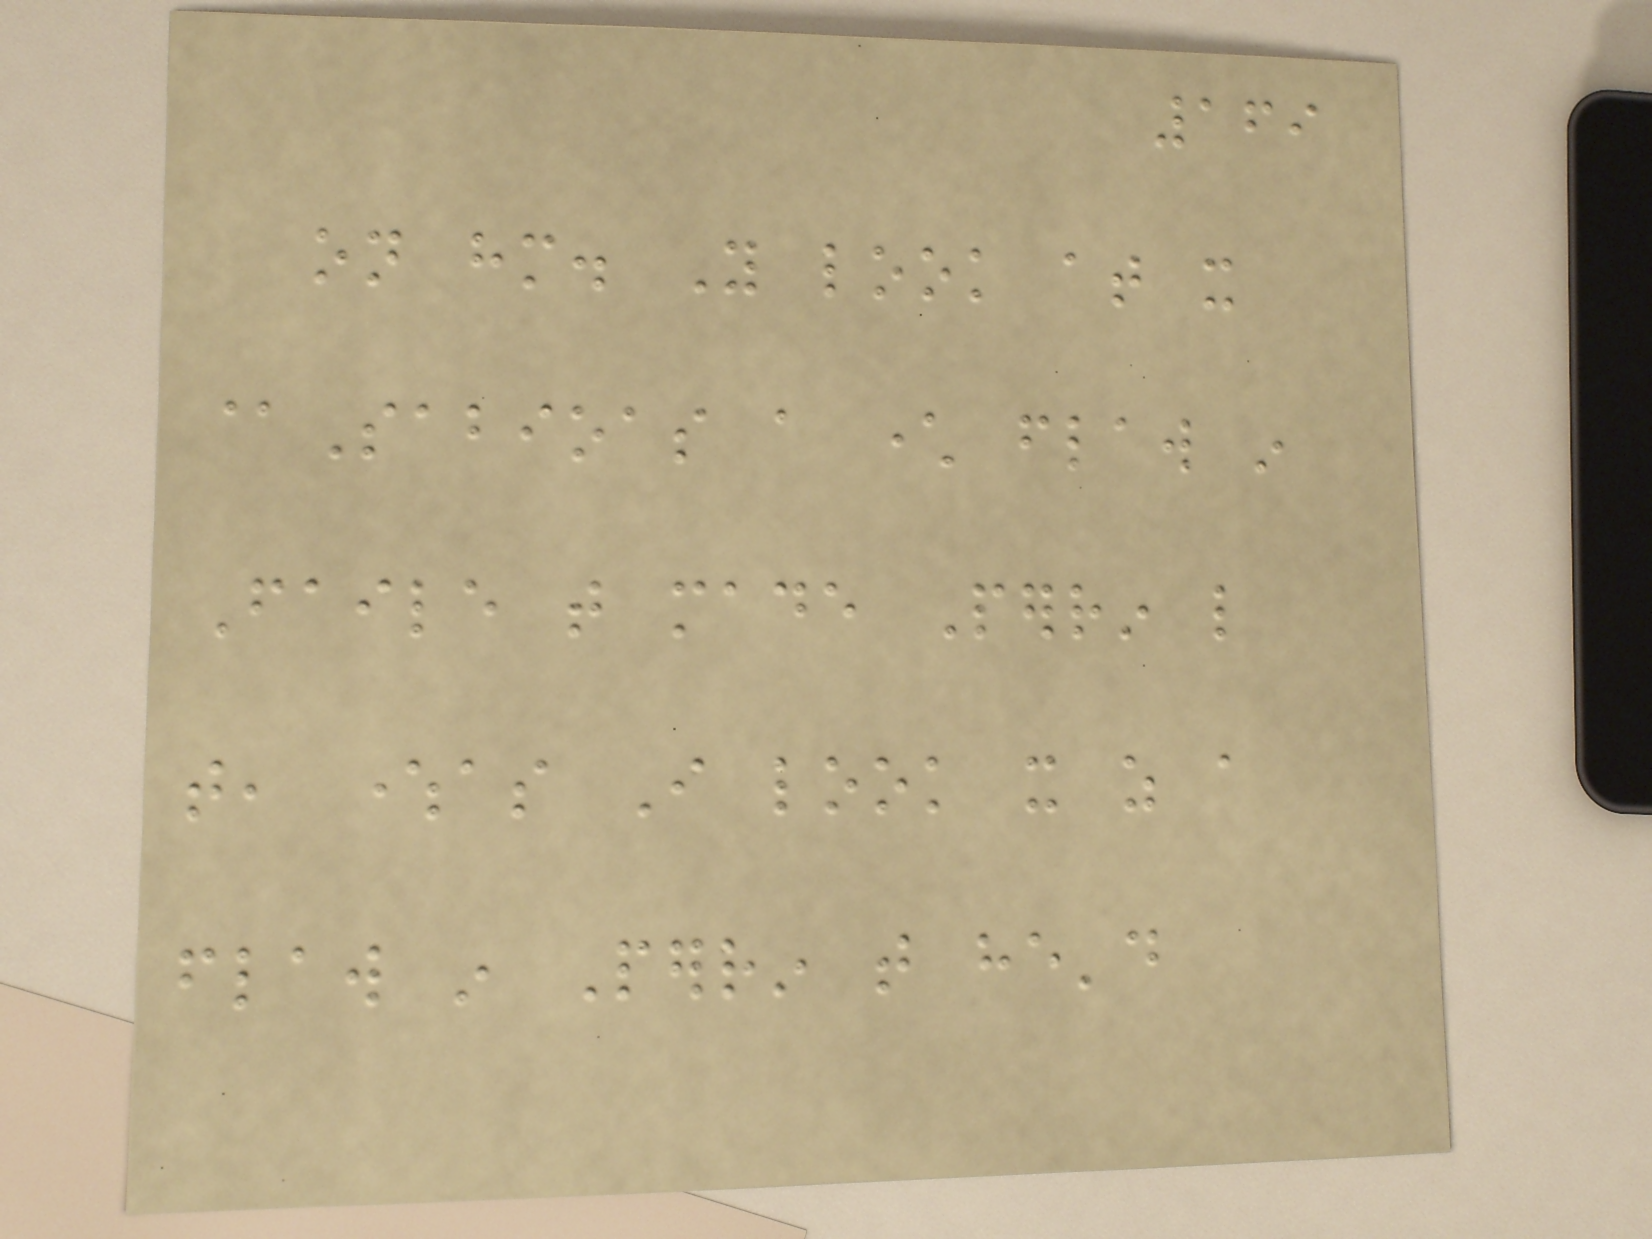169
on him. You look at it
@Sabioas a character flaw in
Faile that made Perrin like
that, whereas I look it as a
flaw in Perrin that he'd
